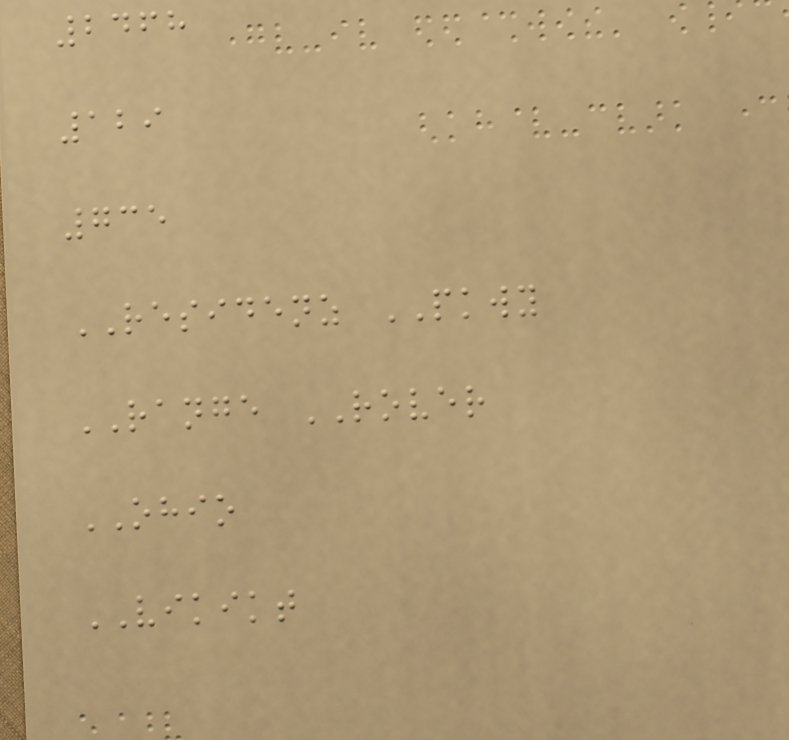2468
129
735
RESIDENZ PKWY
RANGE ROVER
OHIO
VIKIKT
